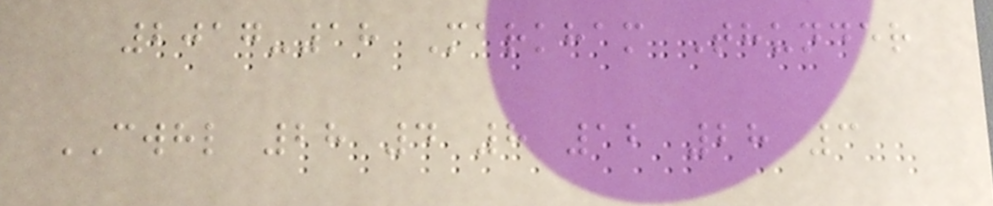2017-18 Markham Thunder
CWHL 28 4 8 12 28 3
